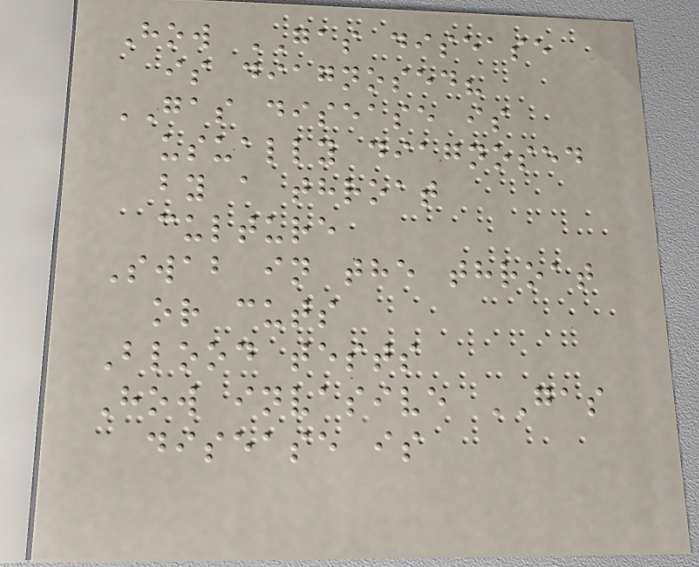How GAS disease
is diagnosed?
GAS disease is
usually diagnosed
by a throat
culture
Swab in the throat
or cuts
Blood tests
How invasive GAS
disease is
